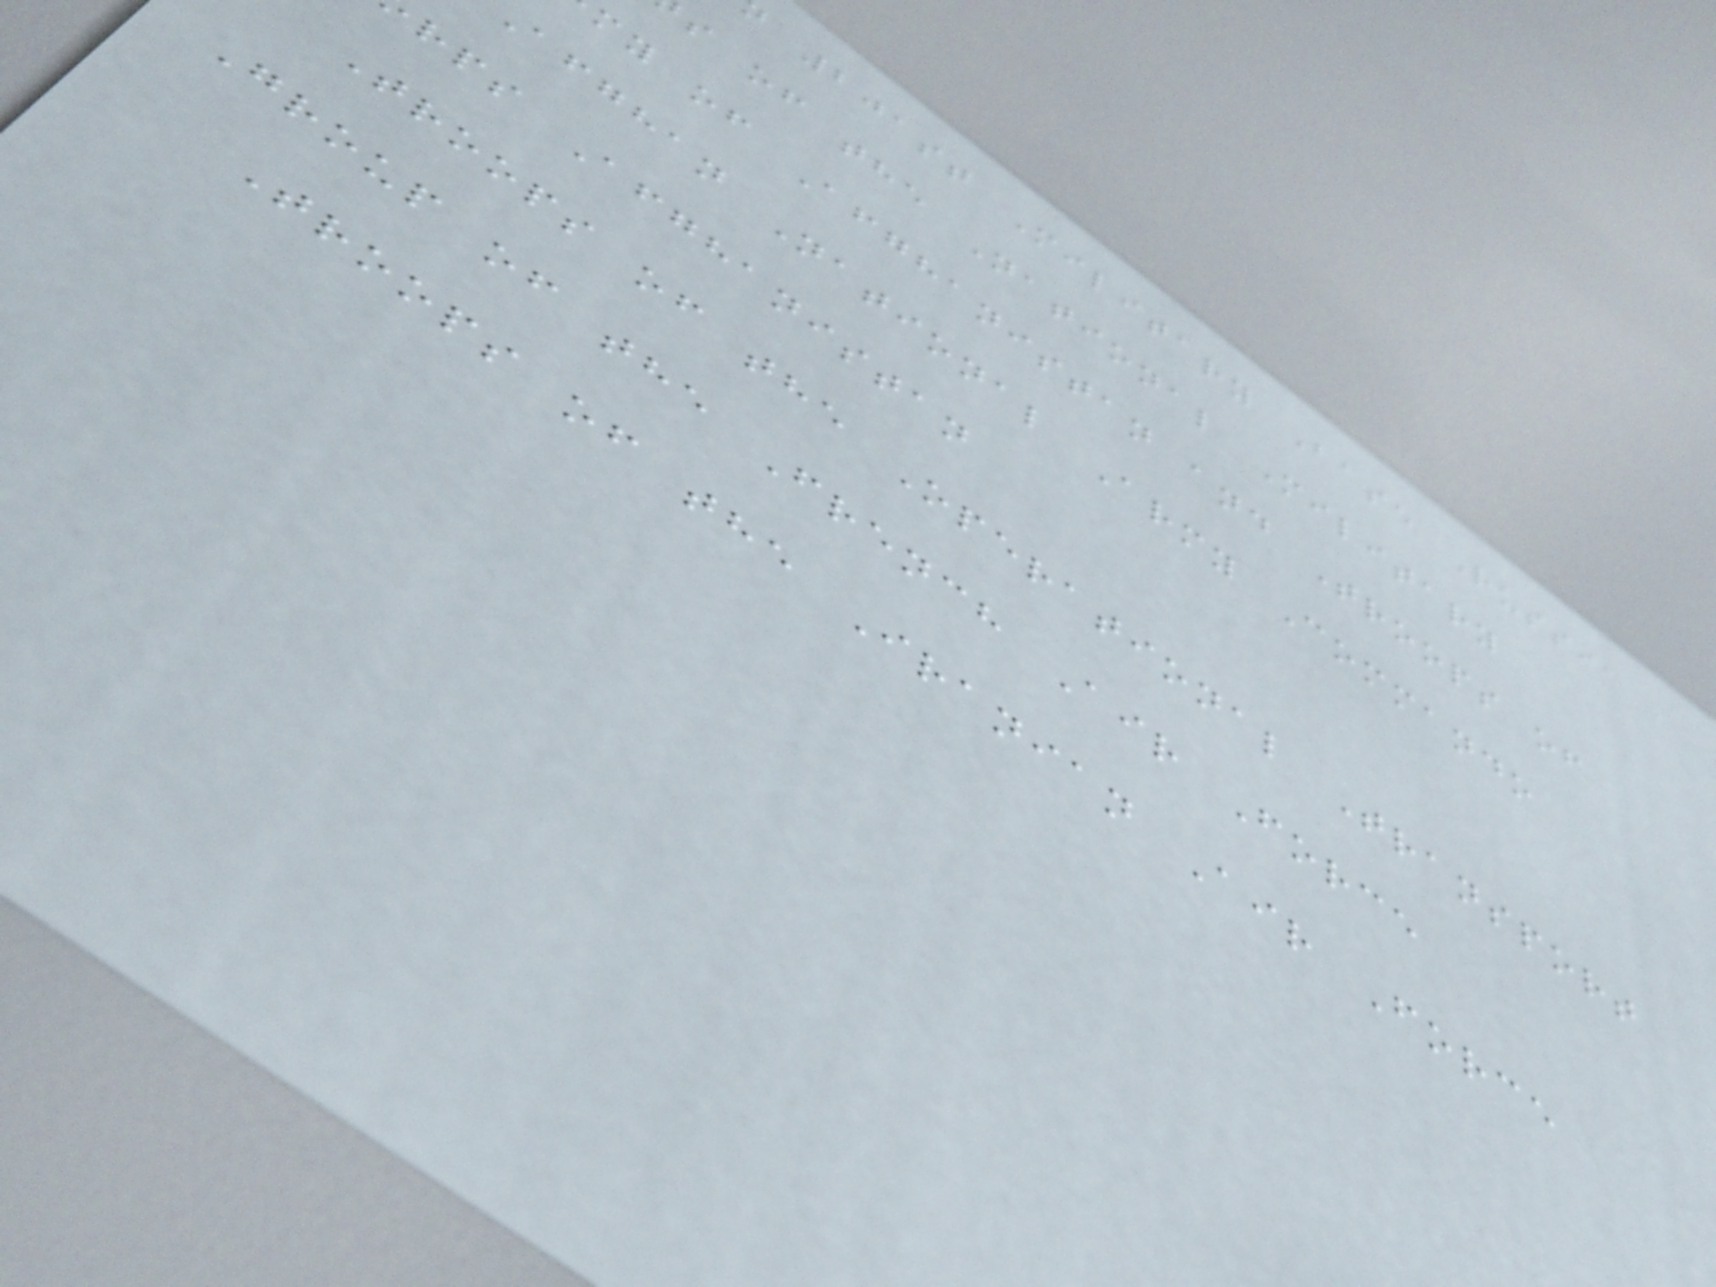201st Military Base Russia
s of the National Military
my of Afghanistan and Troops of
afghan National Army Commando
rps Afghanistan
Troops of the Operational Transport
Group of the French Air Force
Troops of the Iranian Air Force
